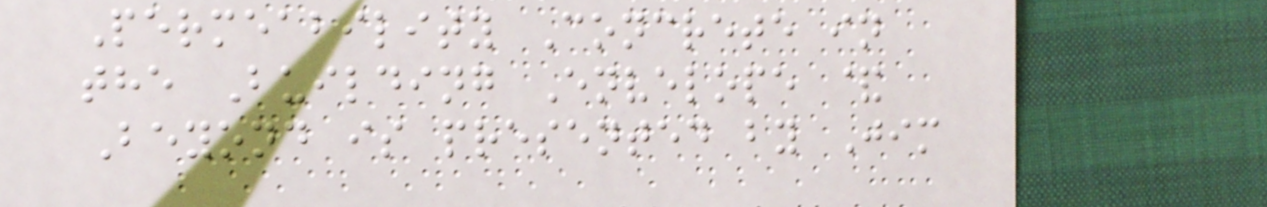Permeability Concrete in
the Building Envelope &
Beyond is presented by Jim
